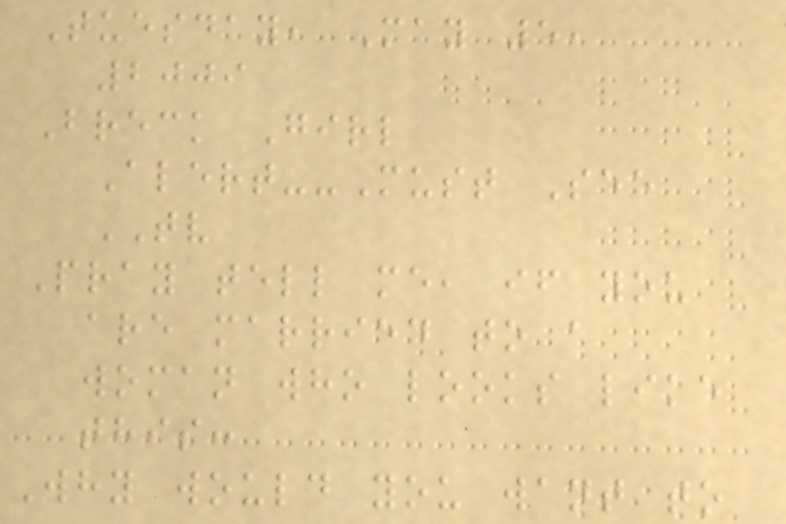Tuesday, May 5,
2009
Breck Girl
Alert--Must See
TV
Pray tell me, if you
are married to a
woman who looks like
this:
Why would you want to
